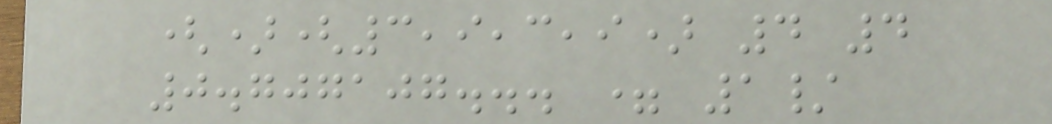()(3,9,3,9) 4 4
0.707107... = 1/
